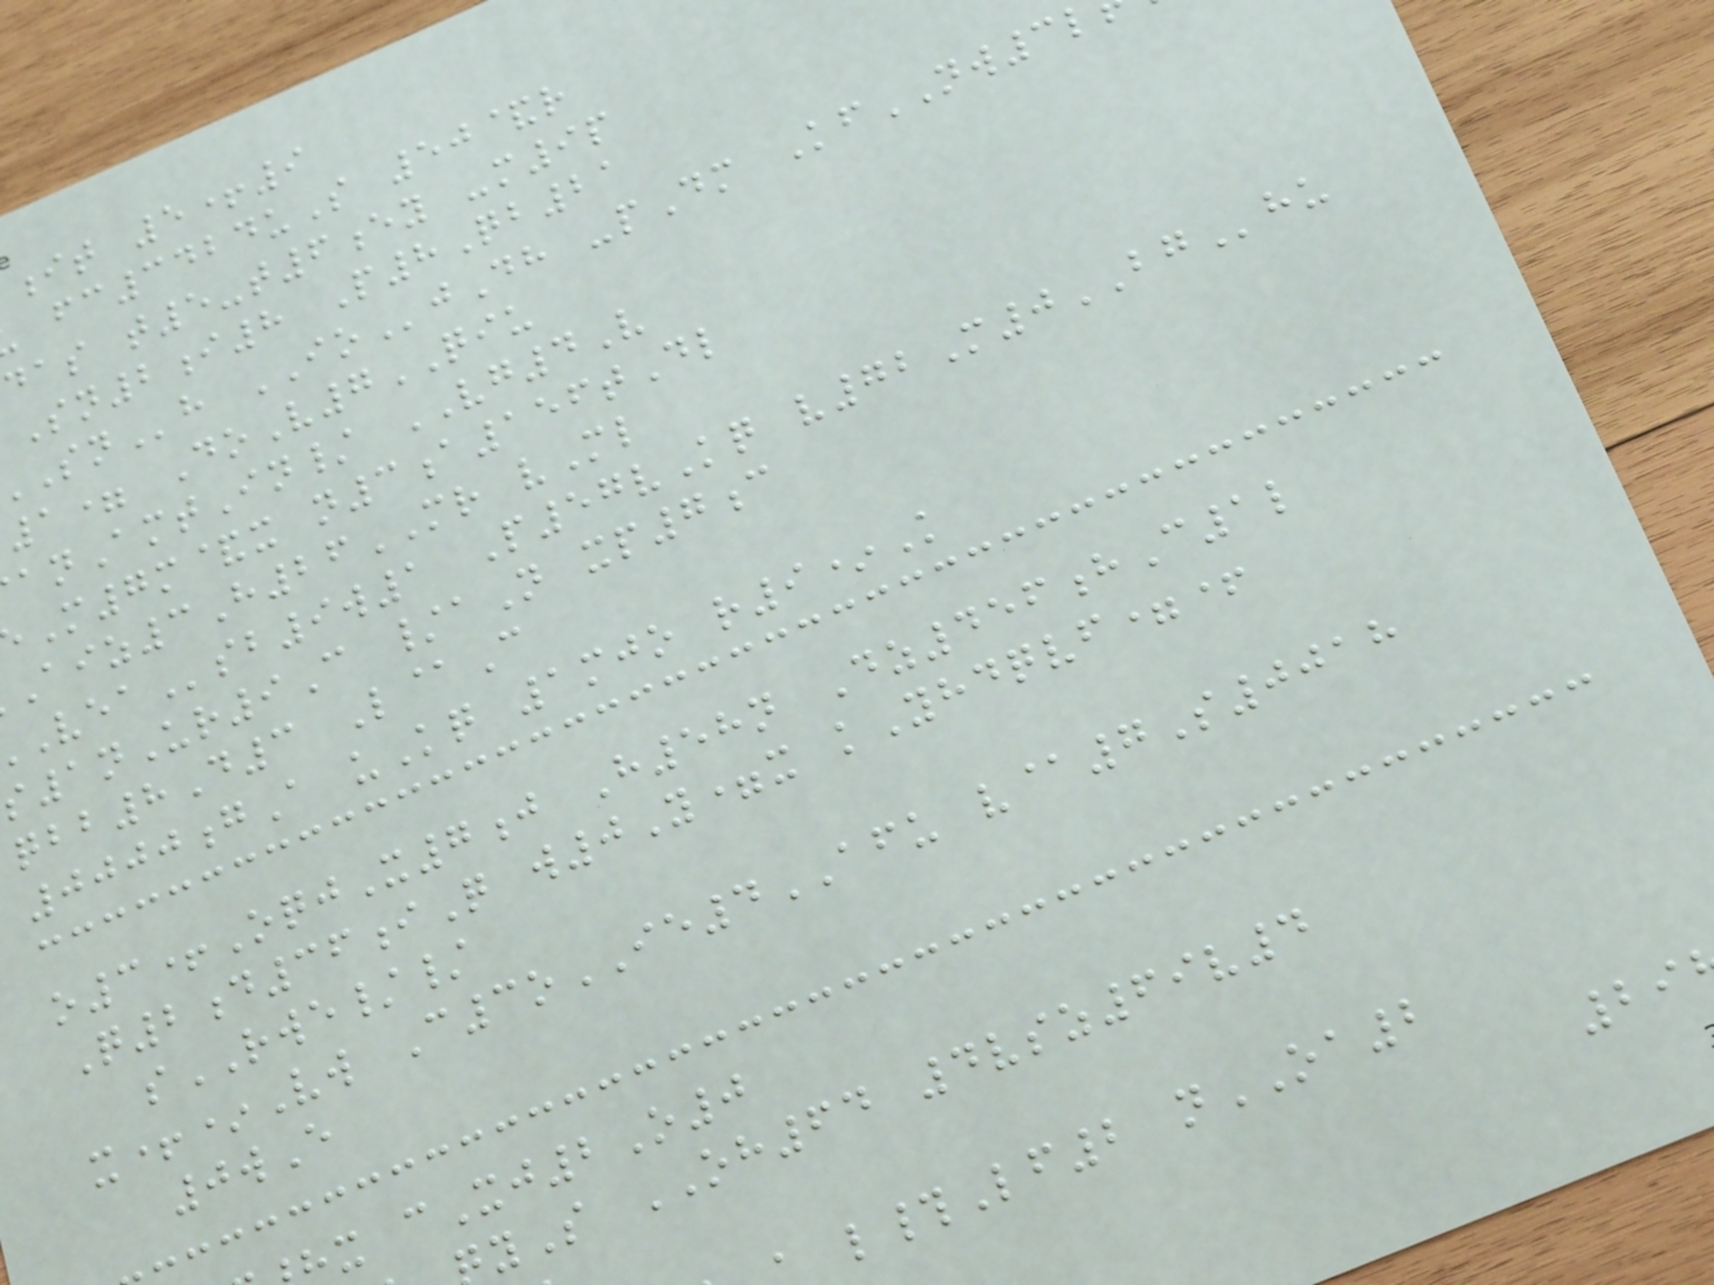it 5+9
fc3424uS 50&r
das t5-t6ey -m9p
Sn2i8 P8Qb21
h IOjDh -pDm KfNW3l
1= DoV7QIU
nAmtIn/ VG4V
M7m&x n3a156tDl
3H26MR vMl
sb9w1 P57vKq v72M0BGhu
s1nUr9C /aN xp7c
qbb8D3 L@C
0000gA uKq 1mjo r9*K
o3+OqjX7j H58n Dz456hC1l
Q2d36iQ w0Y=x kYhdqvf=+
sRWE//
x+*Vw C3oIE4AFU v@7S0018
0wE
x cXj2O0
yS OH64 4vsz69v4
l#Lf2 nOA2
